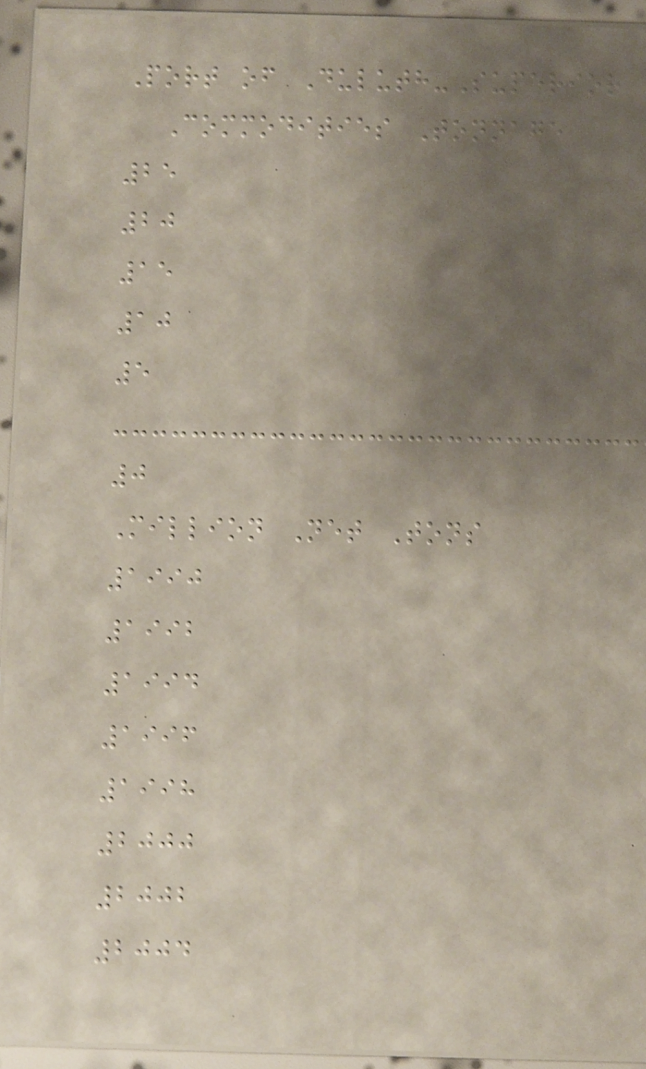Port of Duluth-Superior
Commodities Tonnage
25
20
15
10
5
0
Million Net Tons
1990
1992
1994
1996
1998
2000
2002
2004
